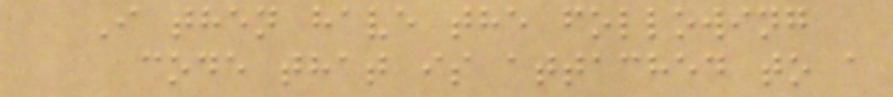I then have the following
code that is attached to a
